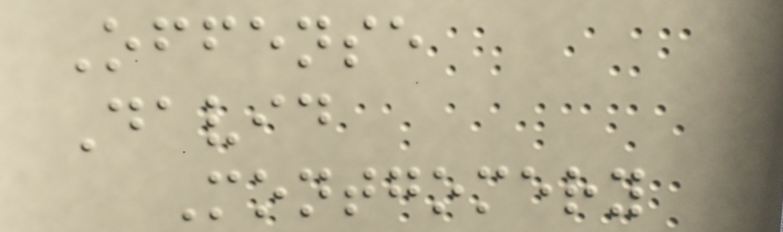Offense
David
Montgomery
